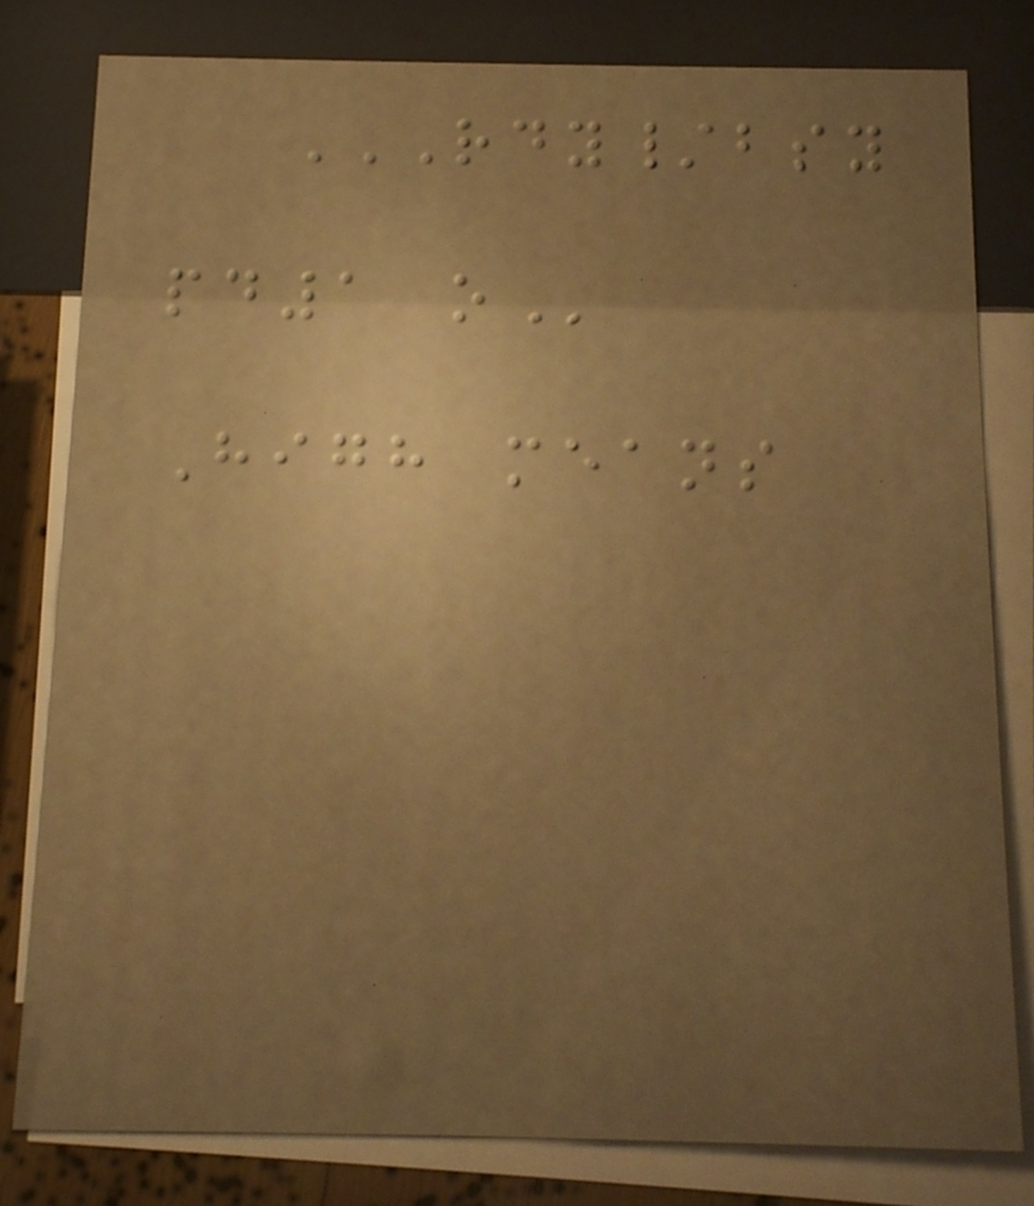RDY/BSY
PD1 O
High means
